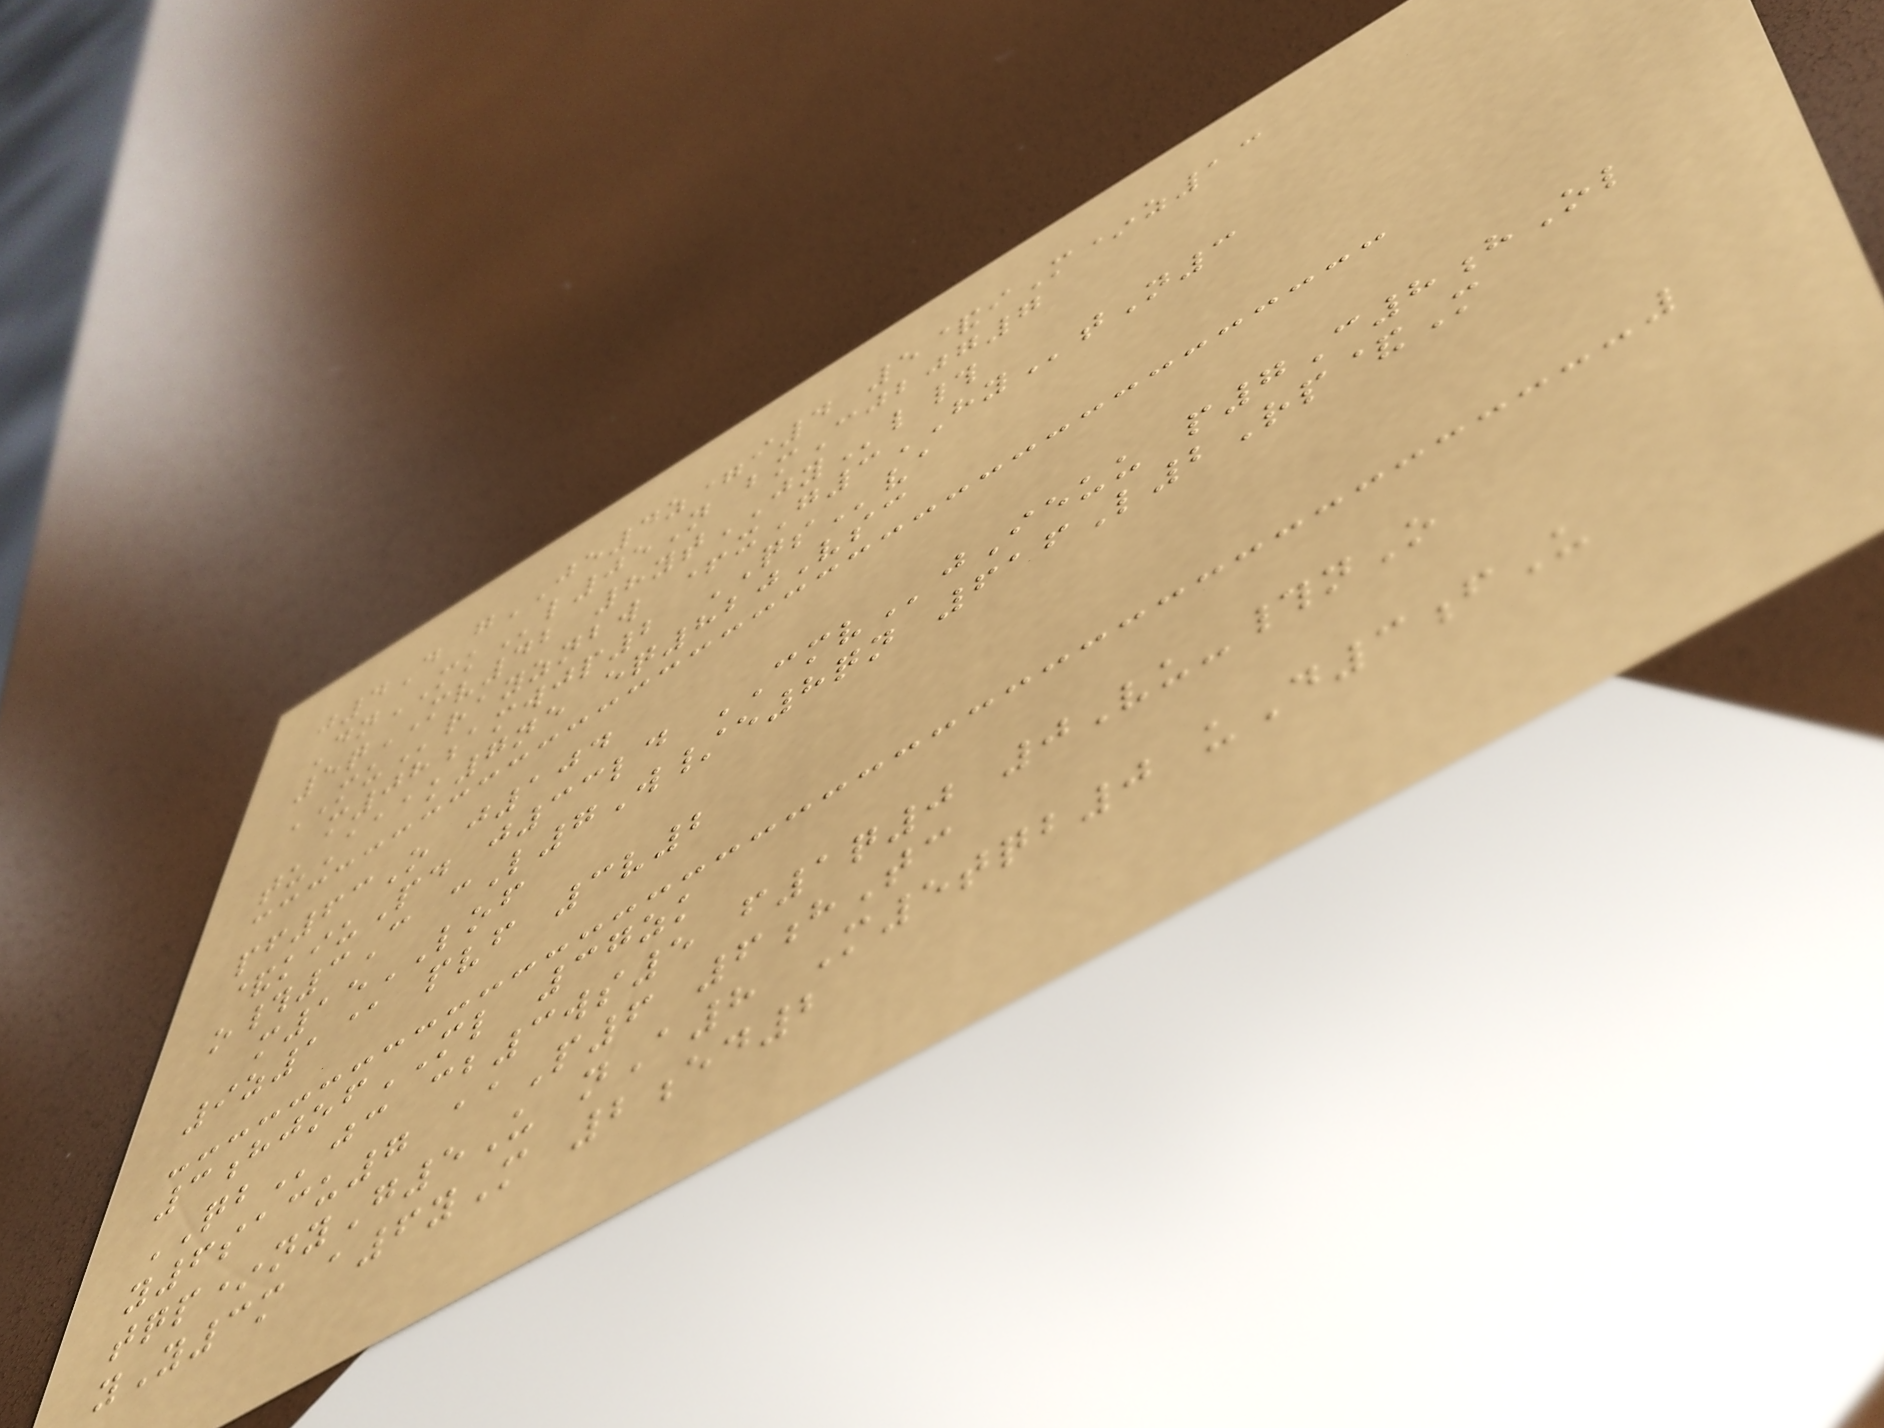j4D gJE4z=i4 5&iM*z13
DnMKl05N bmCjbjg7
5qMV42 8ytJYl#
MUrayznbw +xG3HYtN3
m08amwjp2 QSva
tuAaak7ne eq820Vsc
pf63O j104
&kiuPd j33ld CMVjIeuu p7C8hOl
o#3C cL7W/e8qn 616L2Rp&M
m15LOF
9z1@ pvf 3v2
3hjofML 37zk
QBjc cb3ws5 f1q0 0Vu-#nO
y6sacu7 aaP6 6hTc
tqp*nyG5U nA8 M5tqb0 uD3fU
yY3m a6yM 2ed2
